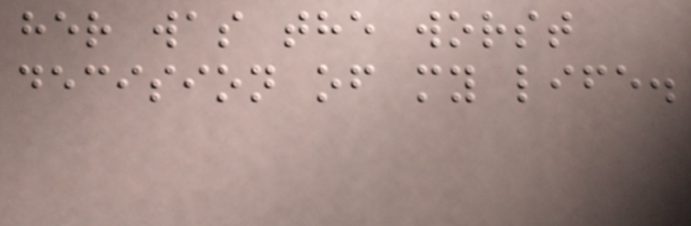her was the worst
decision of my life.
